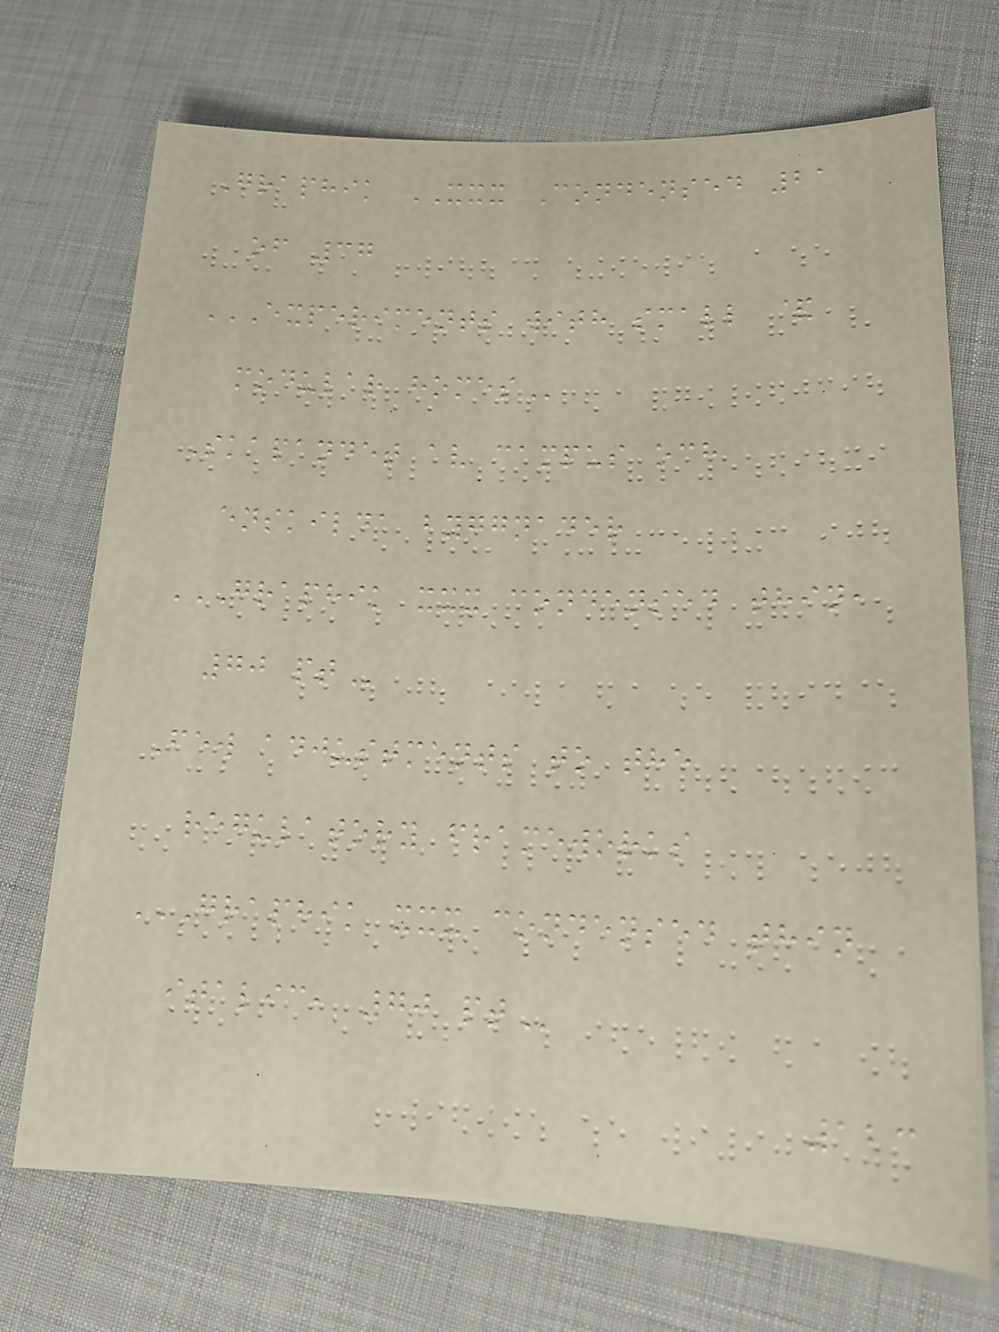Graphik XXX Condensed 21
of 37
EXPERIMENTS WITH SMALL &
MODULAR HOMES
Skapandet av campus och
enskilda byggnader
GRAPHIK XXX CONDENSED THIN,
70 PT
Few adjustments to the
regulatory frameworks
GRAPHIK XXX CONDENSED THIN
ITALIC, 70 PT
123
